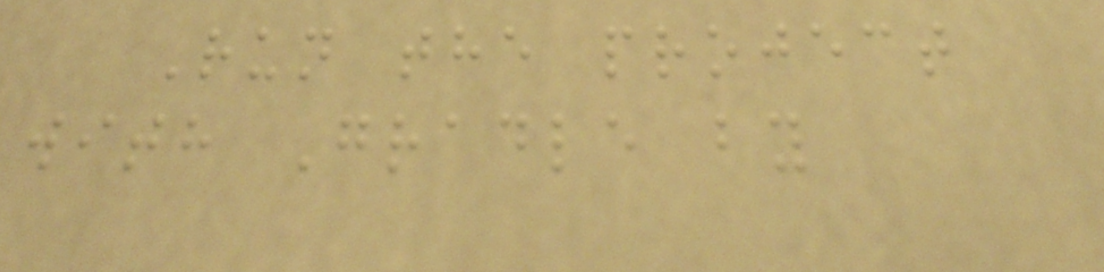Run the project
with Gradle by
